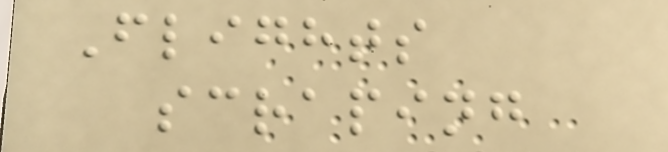Flights
scraping
